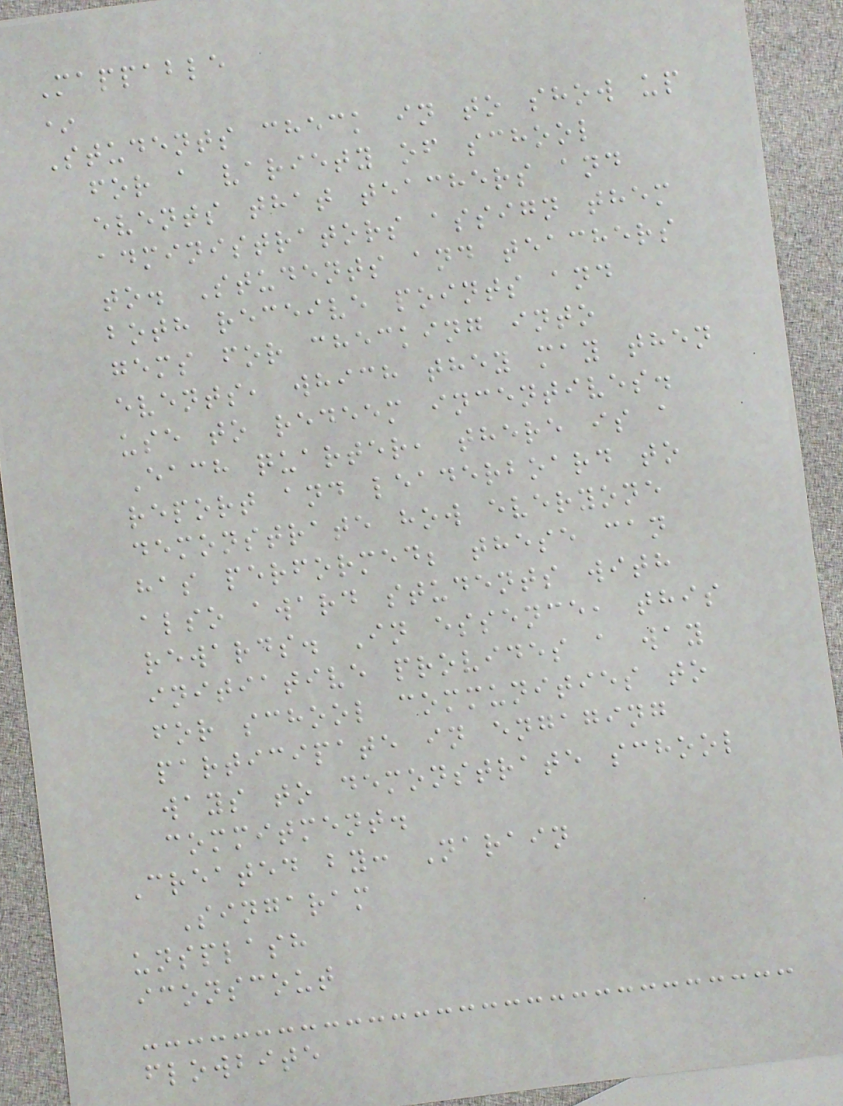Mappable
*
Students check in to show up
for a variety of school
events that teachers and
administrators assign them
to. Students and teachers
both receive points and
gems for checking into
events, which they may then
use to redeem incentives.
Each quarter, there is a
report and leaderboard to
demonstrate how everyone
has performed; these can
also award students with
rewards. In essence, this
initiative provides a way
for school communities to
participate in engaging
ways to demonstrate school
commitment.
Created by: Narain
Singaram
unsplash
iconscout
flowbite
